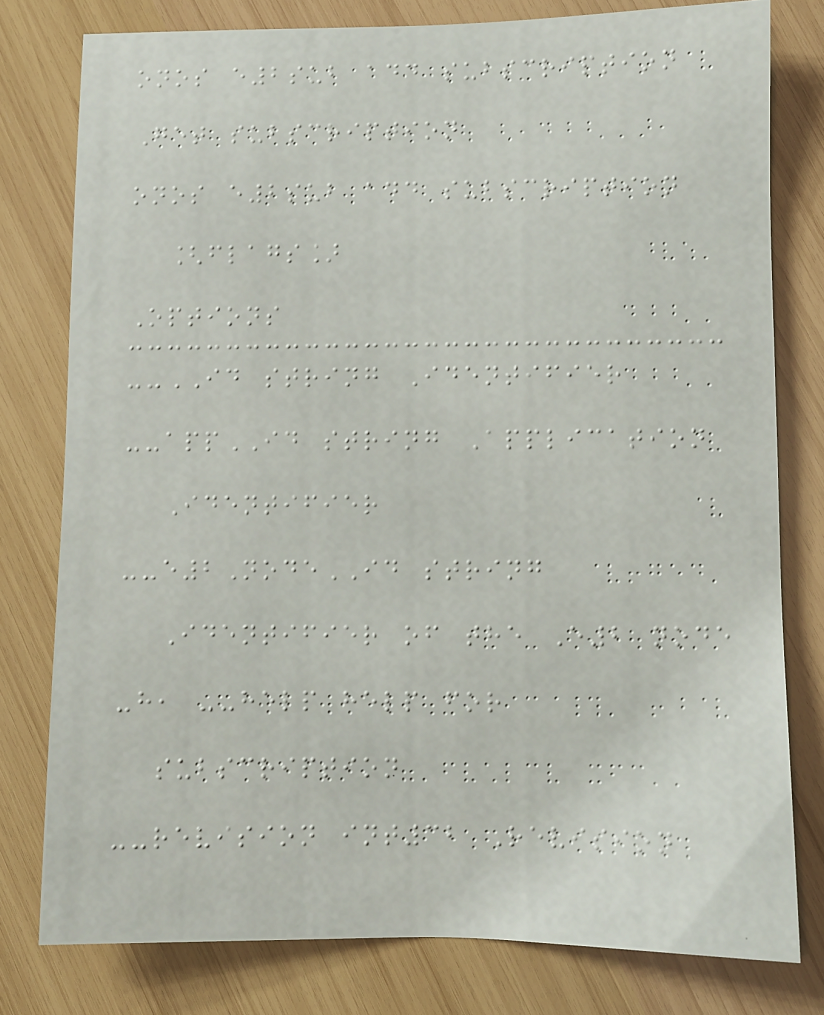onos e2sub add subscription
Get subscription
onos e2sub add subscription
[flags]
Options
--ID string Identifier
--appID string Application
Identifier
--e2NodeID string
Identifier of the E2 node
-h, --help help for
subscription
--revision int32 Revision
